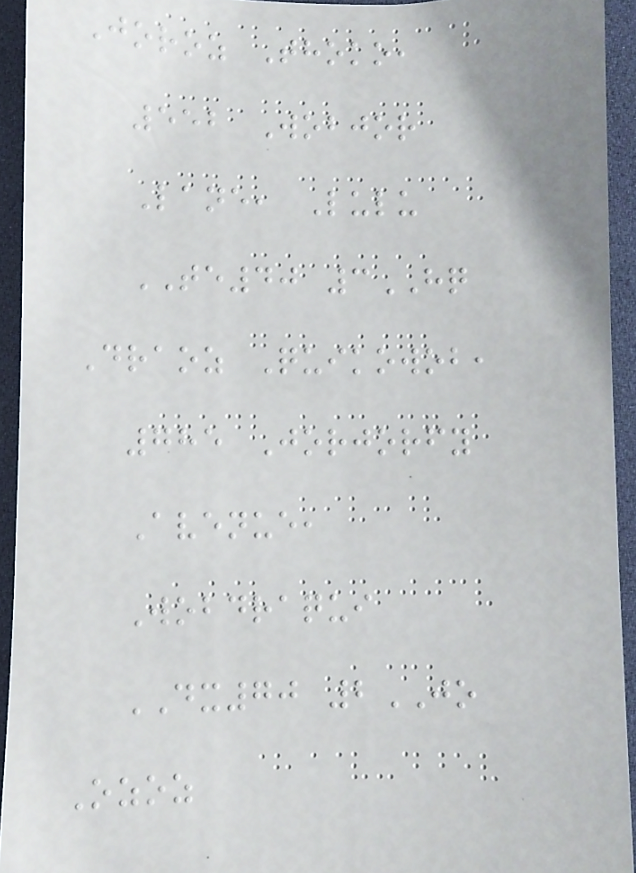Joroz Thoko,
552 Wobjor
Lane, Lulu
TE40 3HQ
Draoz Quikowob,
785 Jorjorfy
Avenue,
Wobdraqui
DX70 2JO
Ozoz
